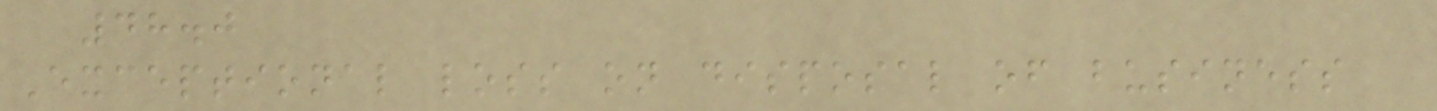48.0
Exceptional loss on disposal of business
